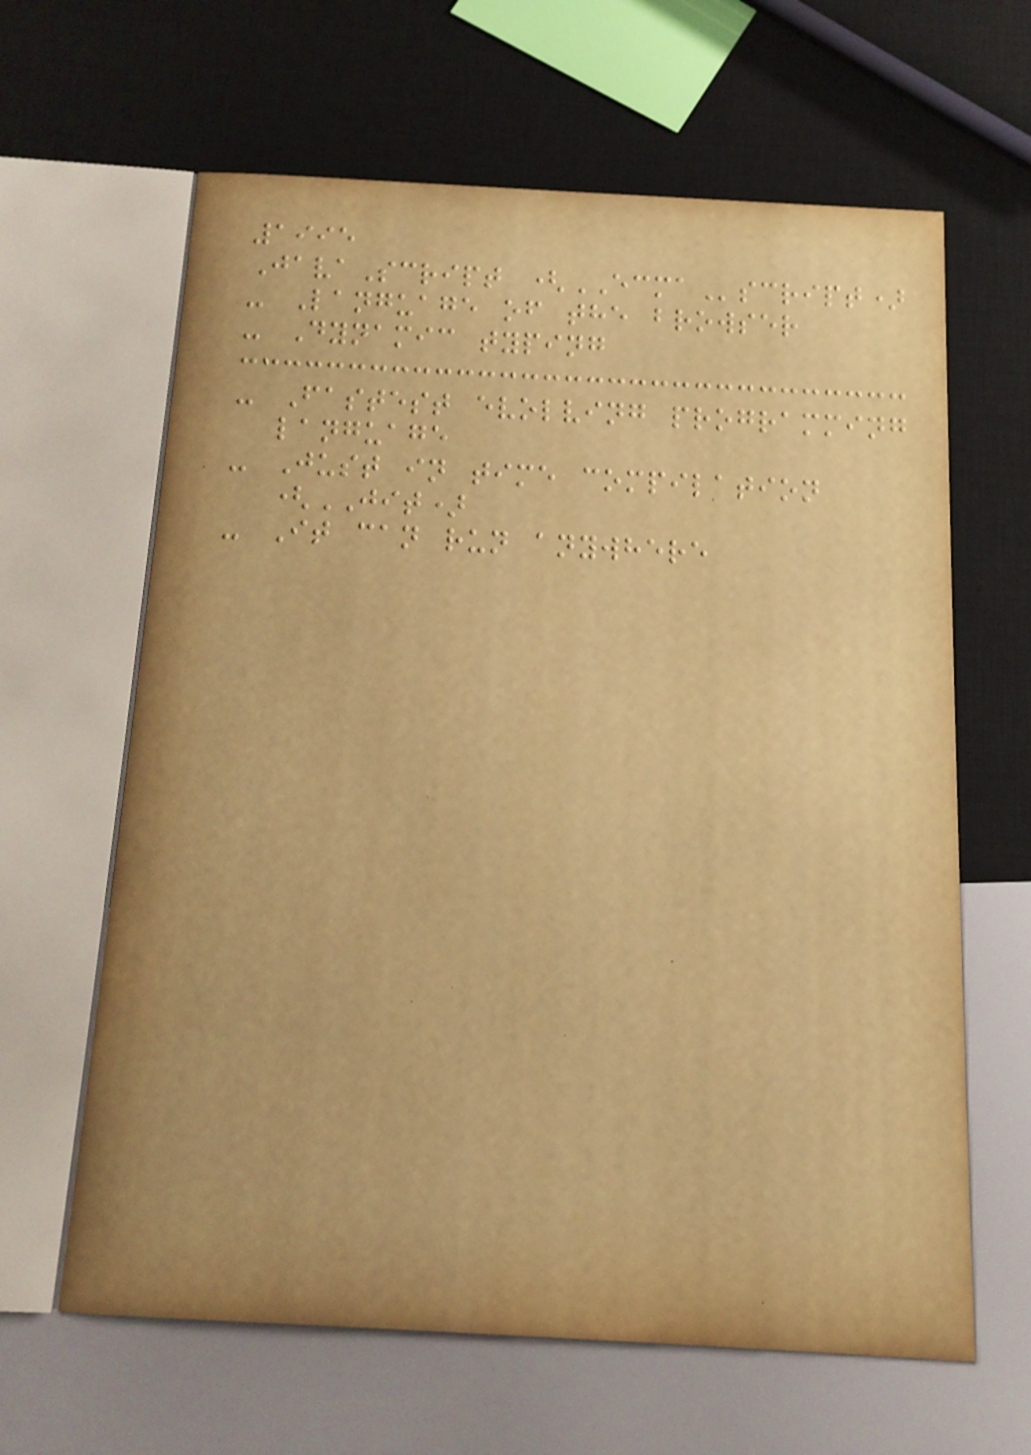1995
JavaScript (ECMAscript)
- Language of the browser
- Dynamic typing
- Fastest evolving programming
language
- Just in time compilation
(JIT)
- It can run anywhere
